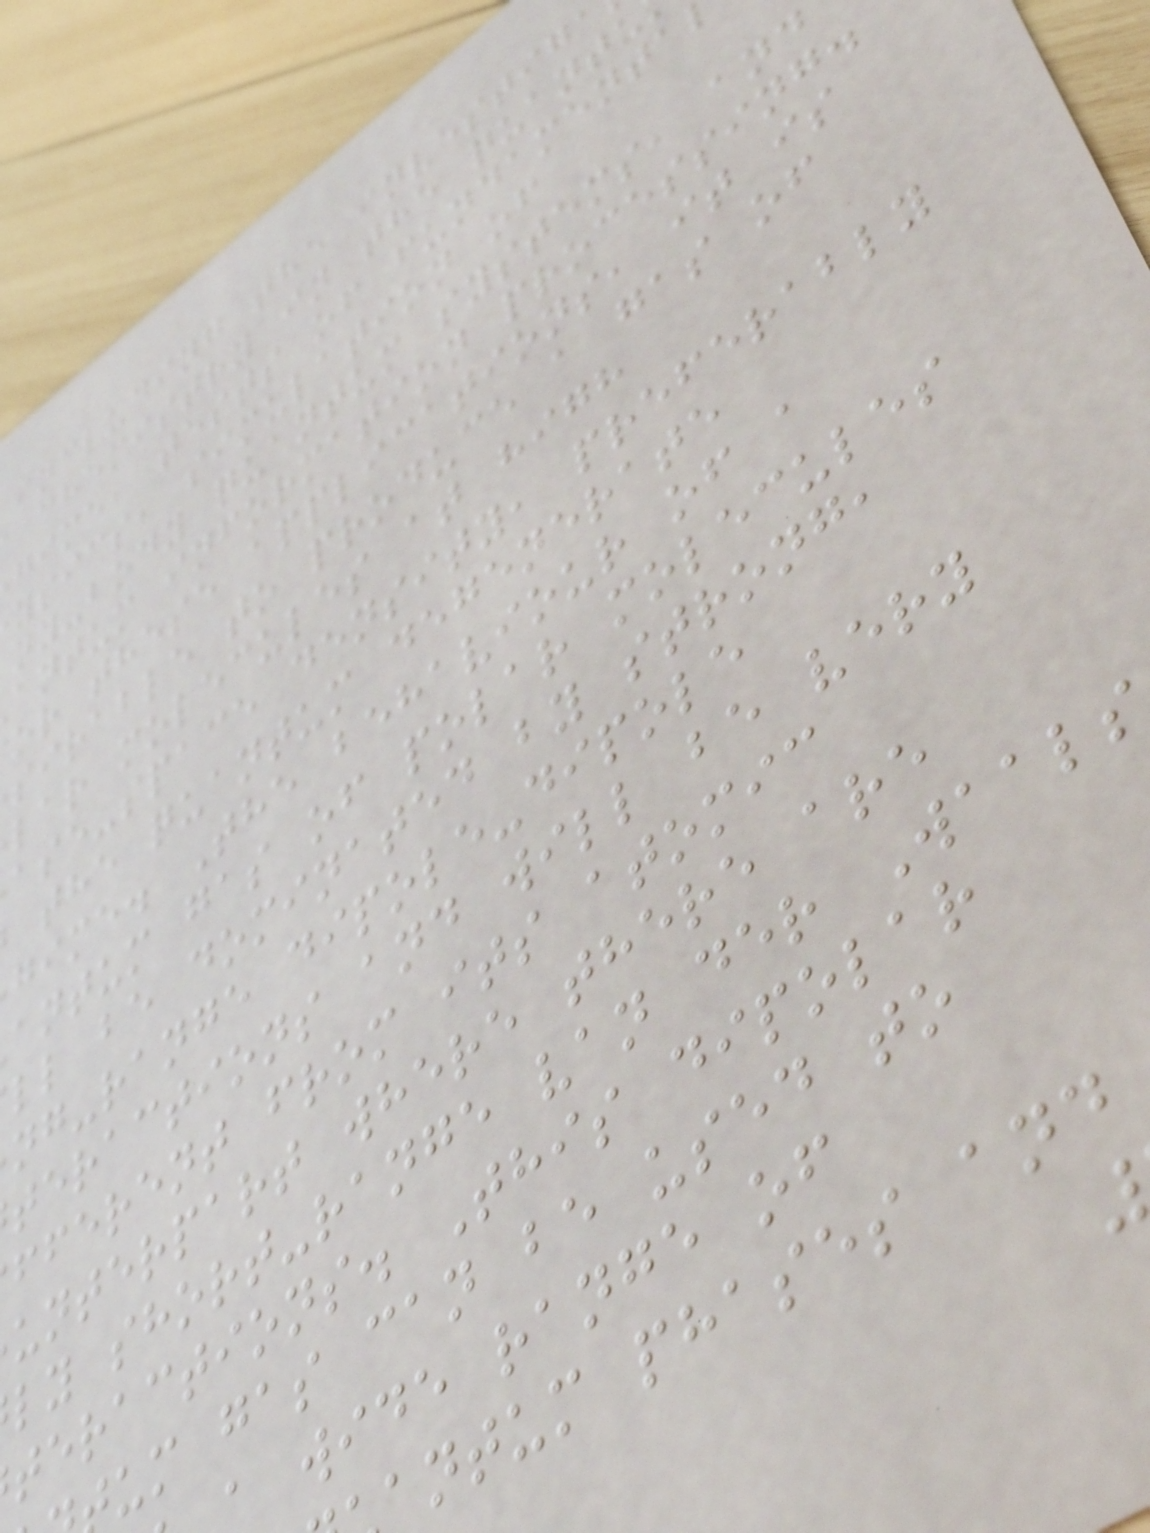including the investig
chemistry in the quantu
gime, tests of fundamenta
ysics, simulation of
ny-body quantum systems, and
antum information processing.
or these applications, it is
sirable to produce a gas of
lar molecules at high
ase-space density, preferably
the quantum degenerate
gime. The behaviour of a
antum gas of polar molecules
ll be dominated by strong,
ng-range dipole-dipole
teractions and will be very
fferent from its atomic
unterpart where there are
ly short-range van der Waals
teractions. This dipolar
um gas can be used to
wide range of
antum phases and
